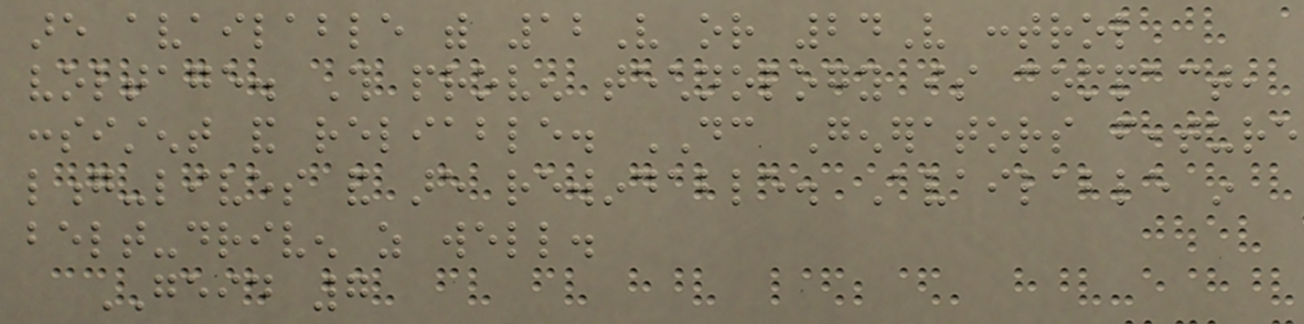are available with 12V or 24V control
voltage. This proven technology is compact,
consistent and reliable. DC Generators feature
long-lives and are rewindable. Available in
belt-driven as well.
GEID 7
